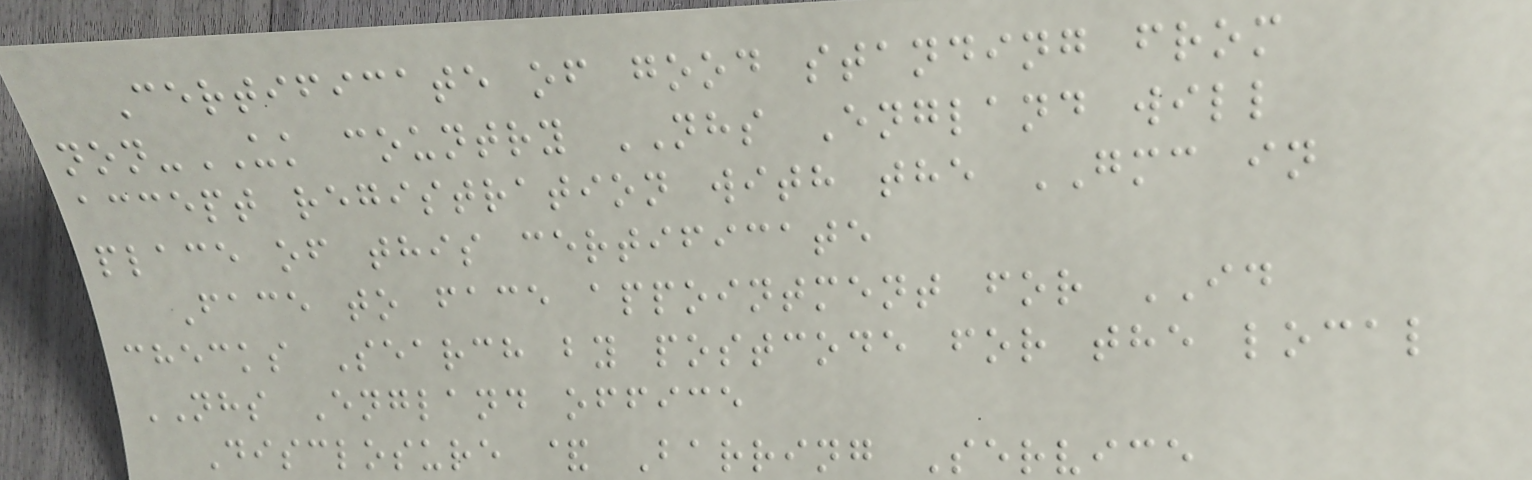Certificate of good standing from
non-UK country NHS England will
accept registration with the GMC in
place of this certificate
Face to face appointment for ID
checks Search by postcode for the local
NHS England office
Disclosure & Barring Service
